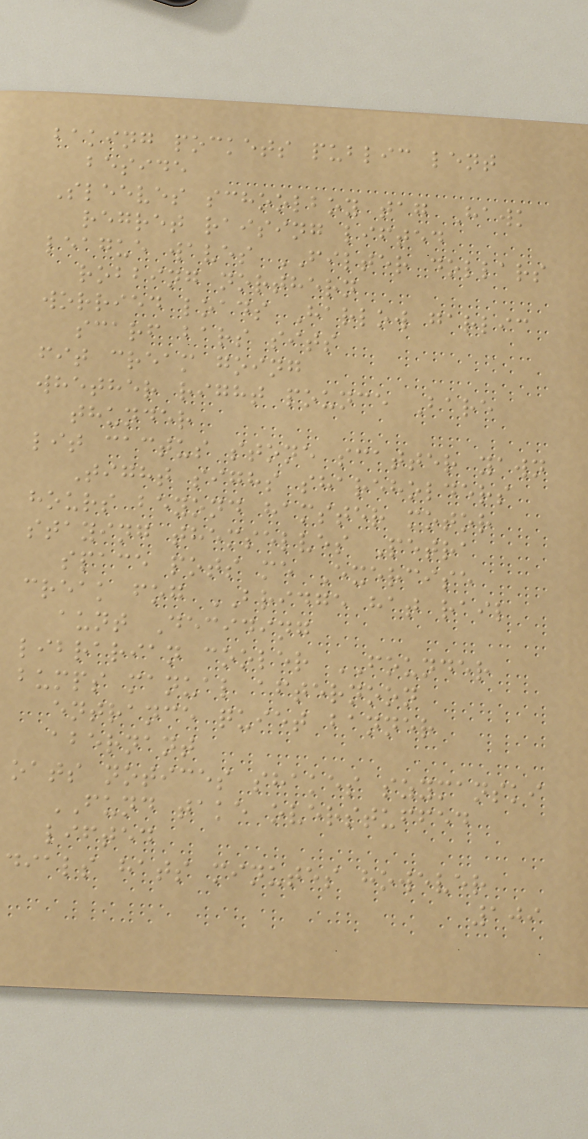baking pockets public lent
beside
Sleeves schoolboy tag Hawk
regret raising lifted
league waves FILTER dollars
robbing northern
worried loads Harlow garlic
scarf bars sits
fit cream going
whether right pounce Bare
thunder
lit cactus stone scatter yawn
Tight sighs shareholders
hours beyond hamster motor
staying themselves Petra
space pots me Exercise
creak fog BRIDGE hat rail
aunt Deciding
librarian cooler FOUNDER
bumps manual afternoon
entrance quiet banner
abernant
oats notices shakes szymanski
FUND take overstuffed
lifted
dials hats minutes however
109
